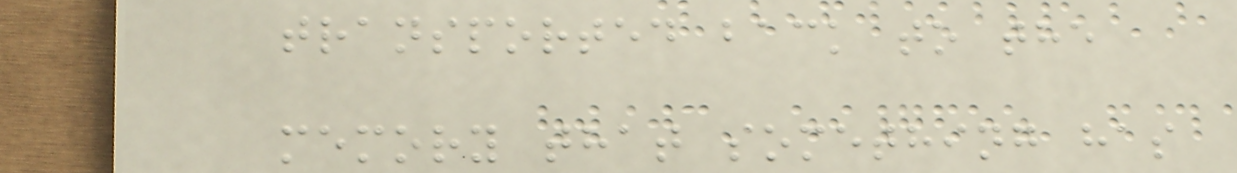transported back to the
memory that something has
